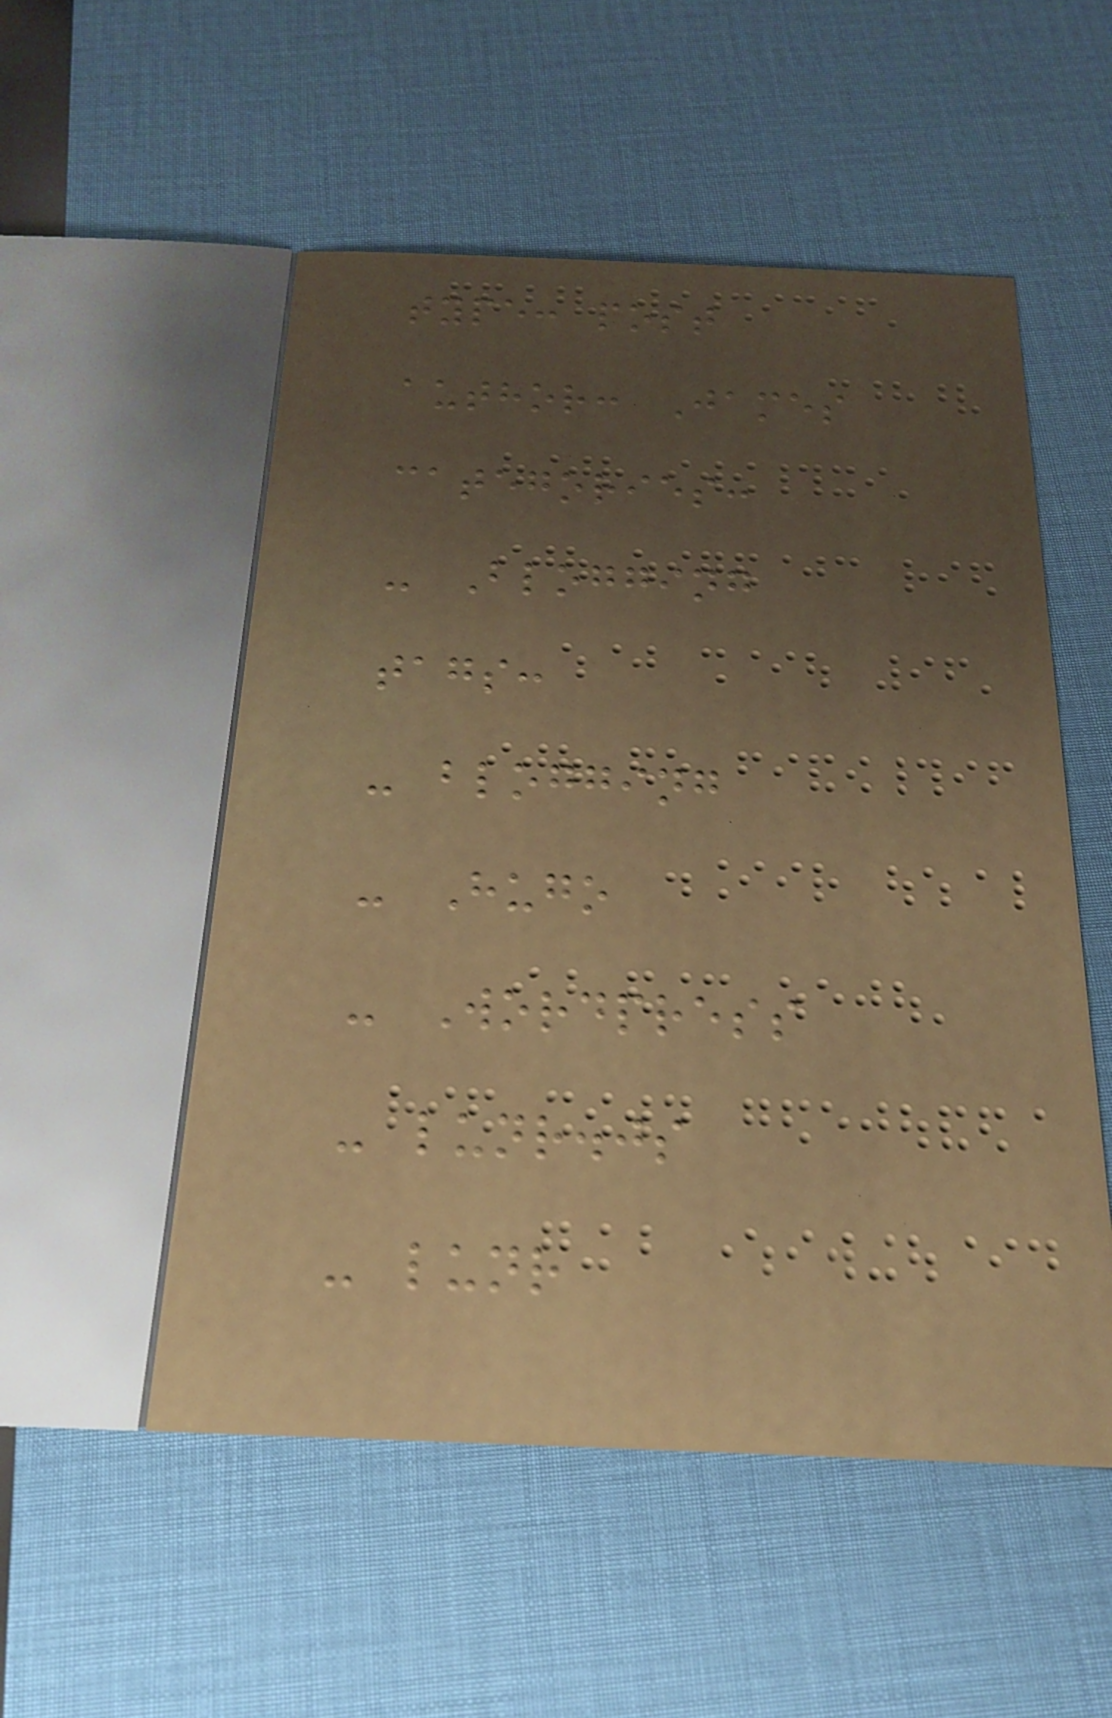type: post
author: James
categories:
- Blogging
tags:
- blogging
- Hugo
- Wordpress
- lunr.js
- lunr
